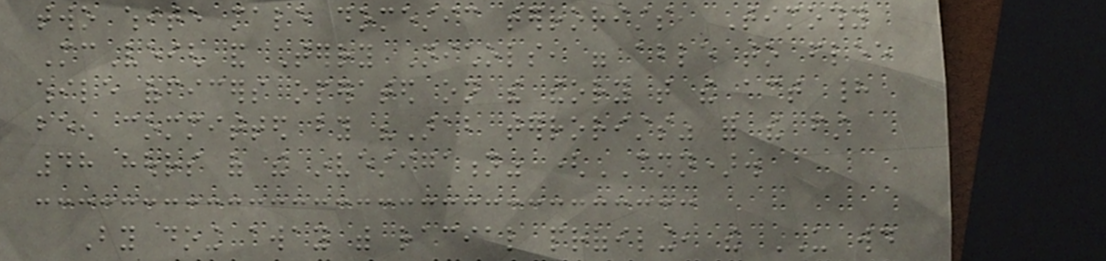two white male domestic terrorists, Timothy
McVeigh and Terry Nichols, were able to flee
while officers operated on the theory that the act had
been committed by "Arab terrorists" for the first
48 hours of the investigation" (CNN).
By doing away with racial profiling, the US would
